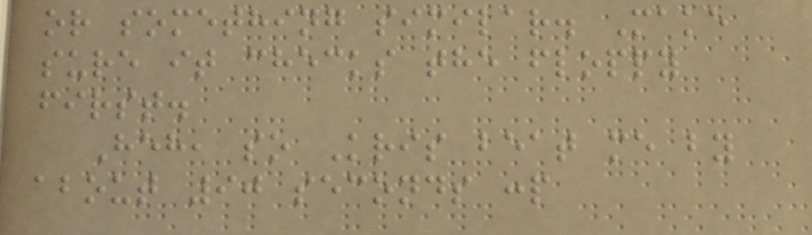or something similar. Make
sure it checks the floppy
first.
Heh, so Kris beat me by
about 90 seconds :p
